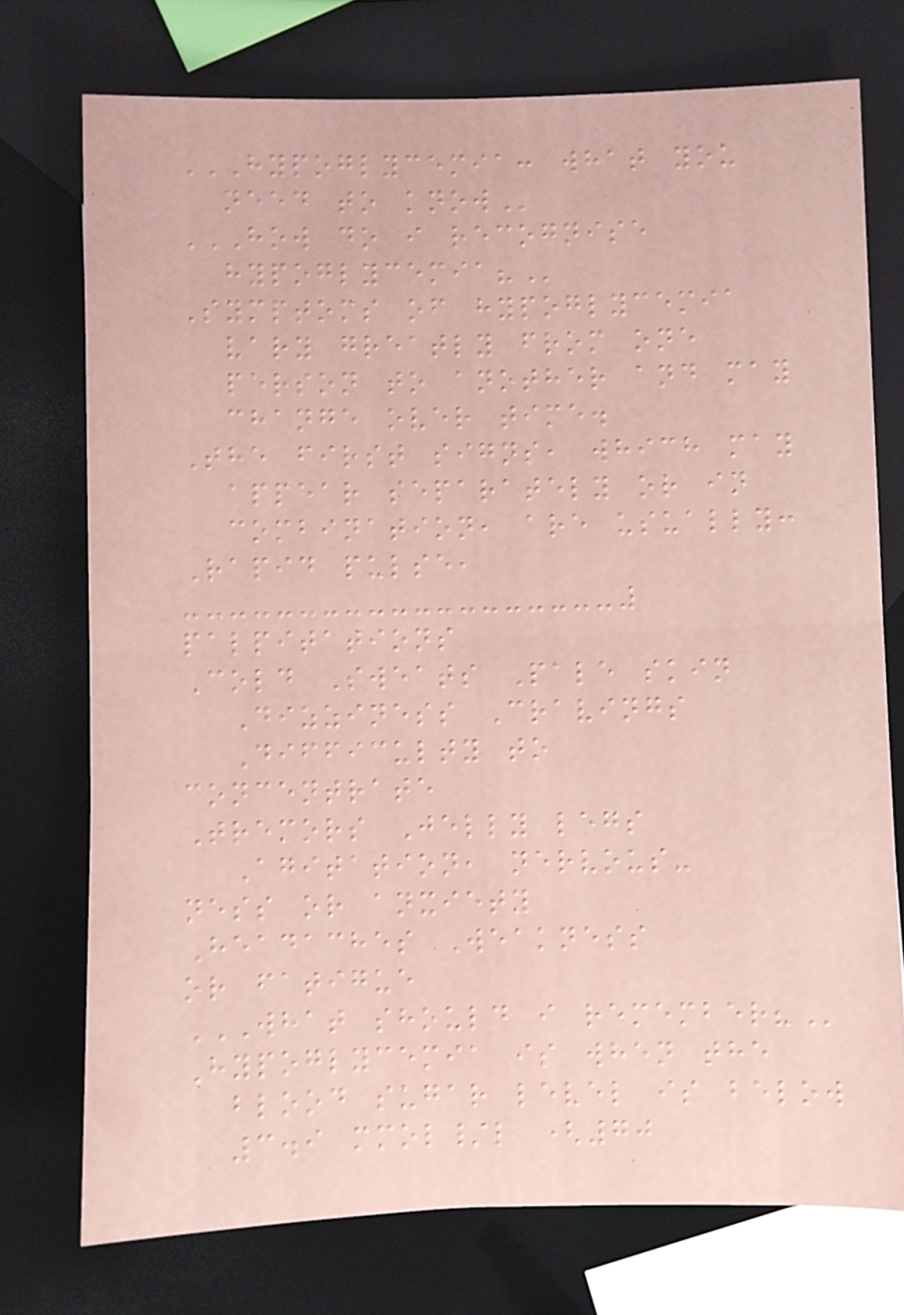HYPOGLYCEMIA: WHAT YOU
NEED TO KNOW
HOW DO I RECOGNISE
HYPOGLYCEMIA?
Symptoms of hypoglycemia
vary greatly from one
person to another and may
change over time.
The first signs, which may
appear separately or in
combination, are usually:
Rapid pulse,
palpitations
Cold Sweats Pale skin
Dizziness Cravings
Difficulty to
concentrate
Tremors Jelly legs
Agitation, nervous-
ness or anxiety
Headaches Weakness
or fatigue
WHAT SHOULD I REMEMBER?
Hypoglycemia is when the
blood sugar level is below
3.9 mmol/l (70
